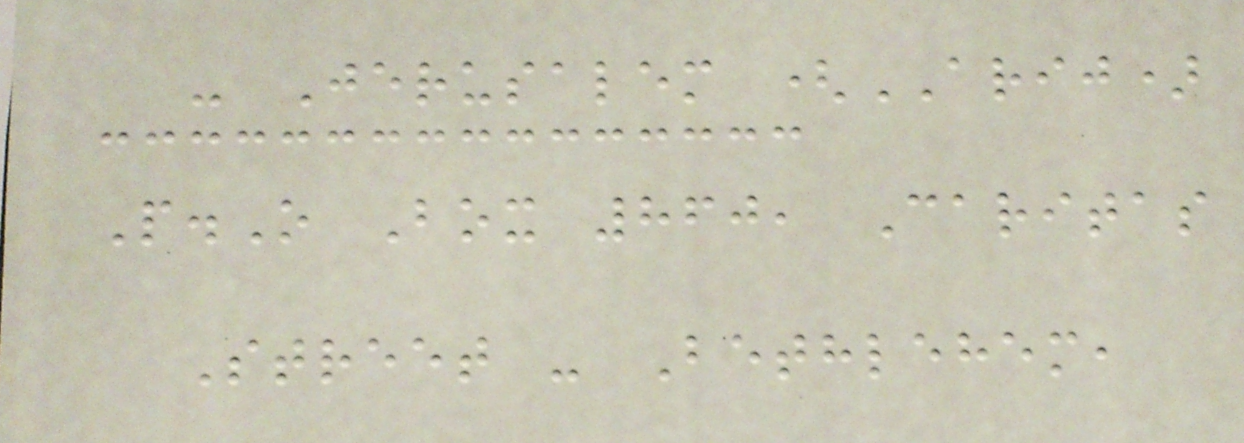- Jerusalem (ARIJ)
P.O Box 860, Caritas
Street - Bethlehem,
